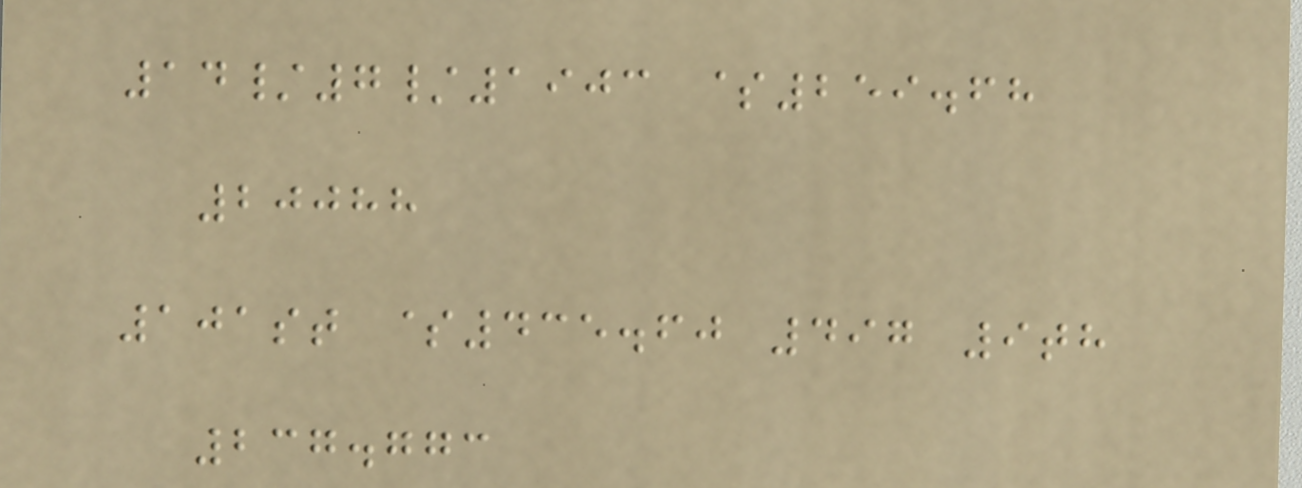14/7/1903 $259.68
20088
101st $435.60 497 9th
237.773
